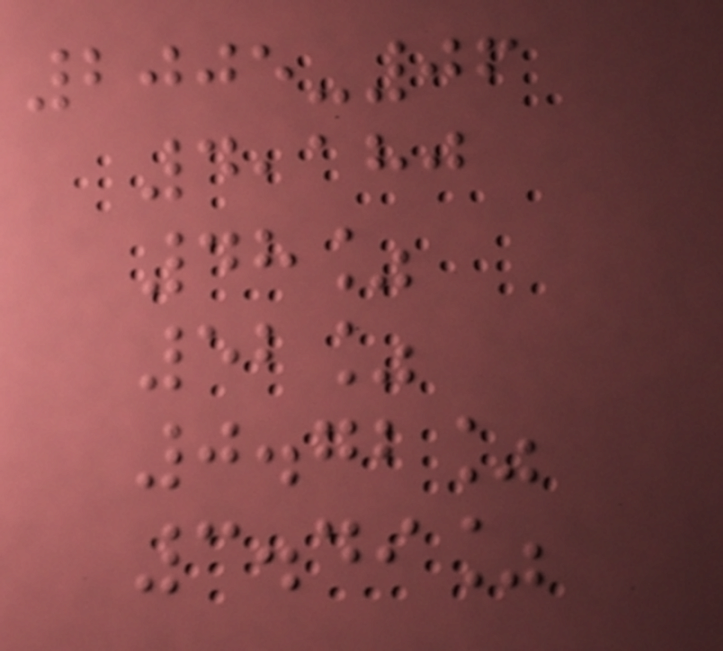2005-06
4,180
48%
52%
0.72%
3.49%
